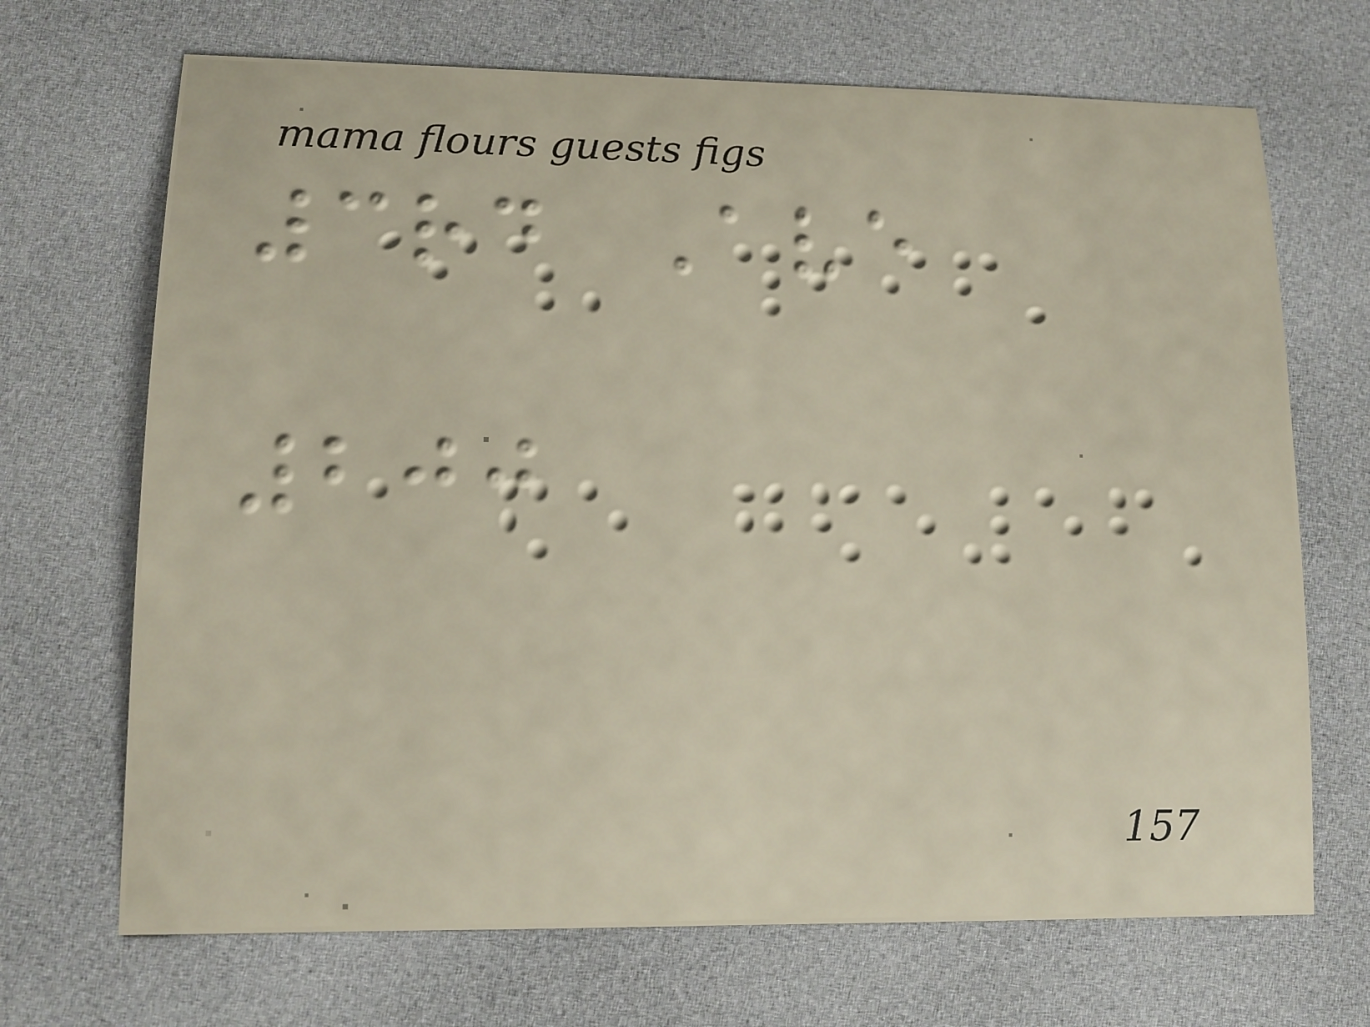3rd Ave
200
